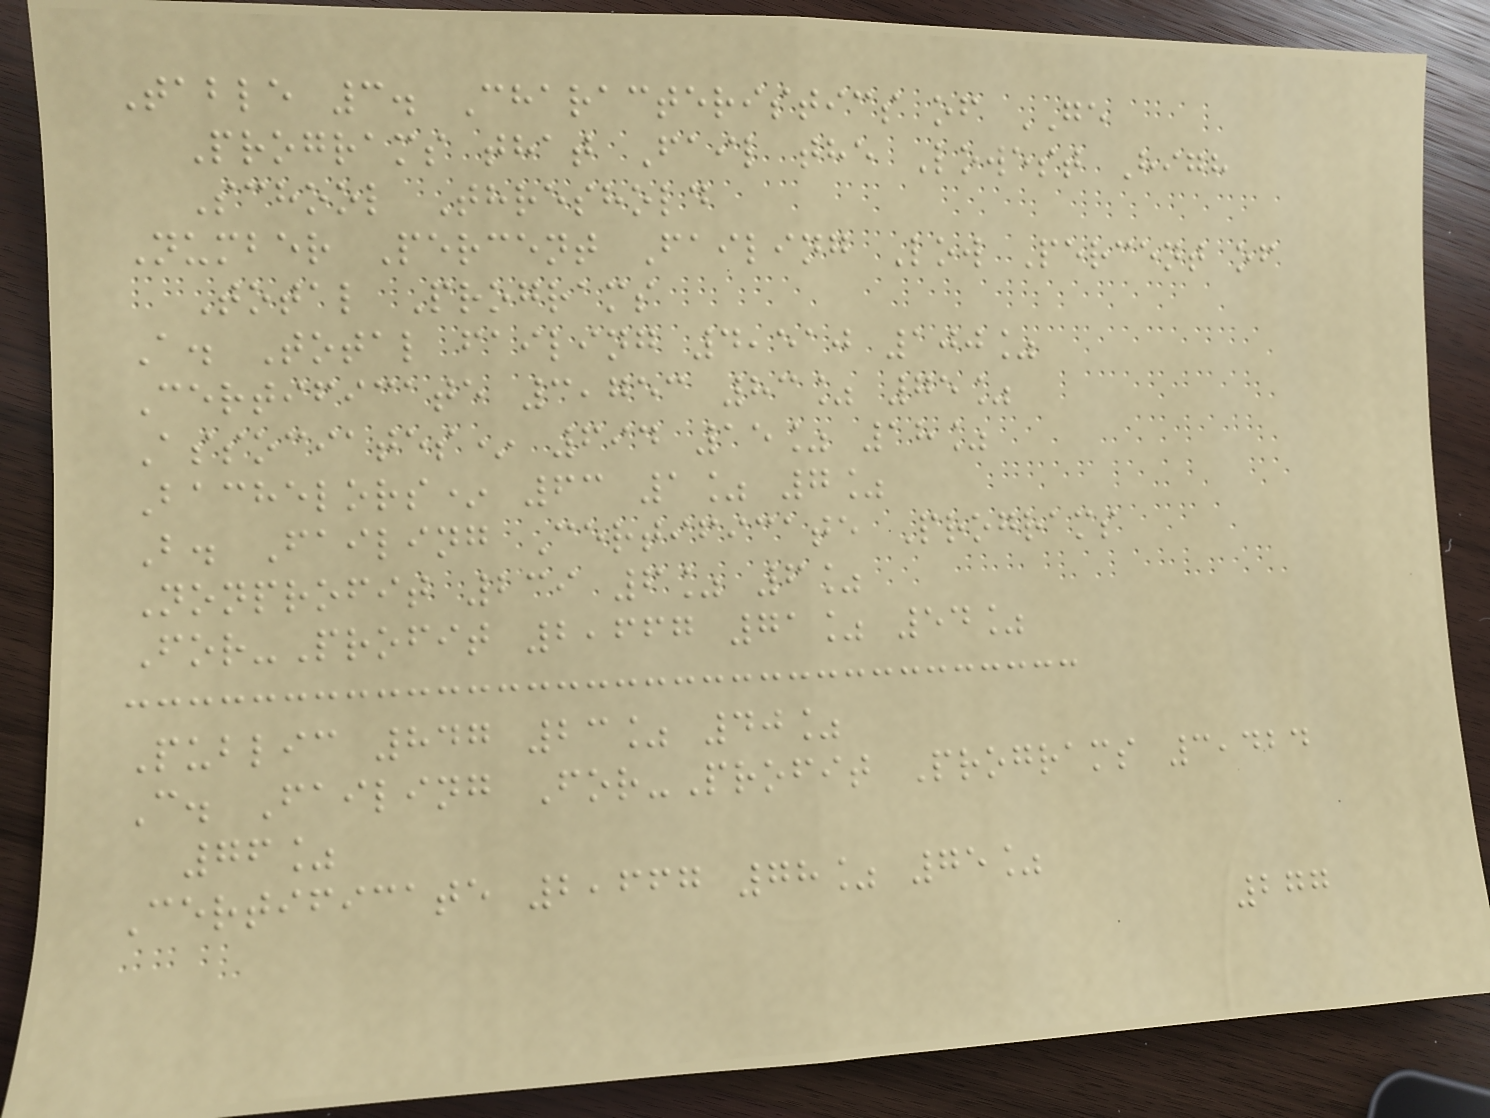Table 3. Characteristics of GE
Programs that Fail the Lowest High
School Threshold
Number Percent Failing Low Percent of
Total Programs
A. Total failing 4,510 100%
Certificate 3,753 83% 75%
Associates* 694 15% 18%
Bachelors* 63 1% 7%
B. Failing Certificate Programs
Nonprofit 239 6% 6%
For-Profit 2,667 71% 54%
Public 847 23% 40%
C. Failing For-Profit Programs 3,424
76%
Certificate 2,667 78% 75%
277
